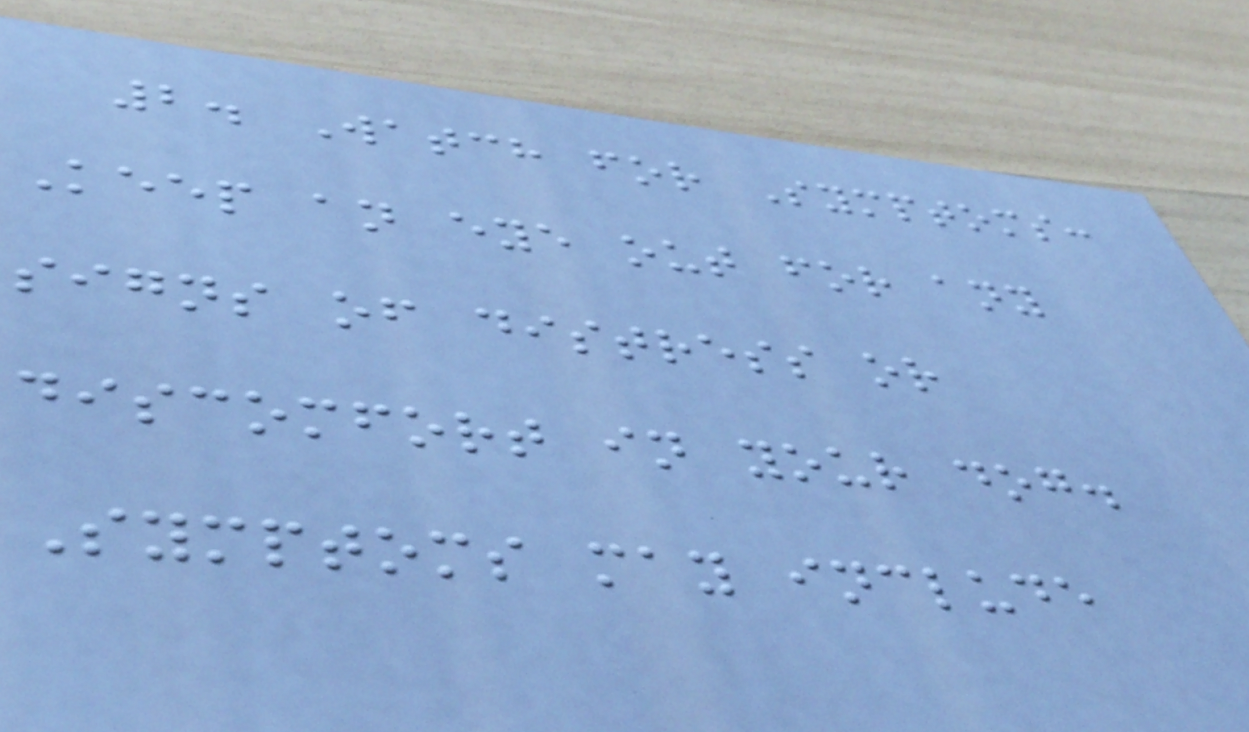2. Watch for Symptoms:
Keep an eye out for any
signs of distress or
discomfort in your dog.
Symptoms may include
